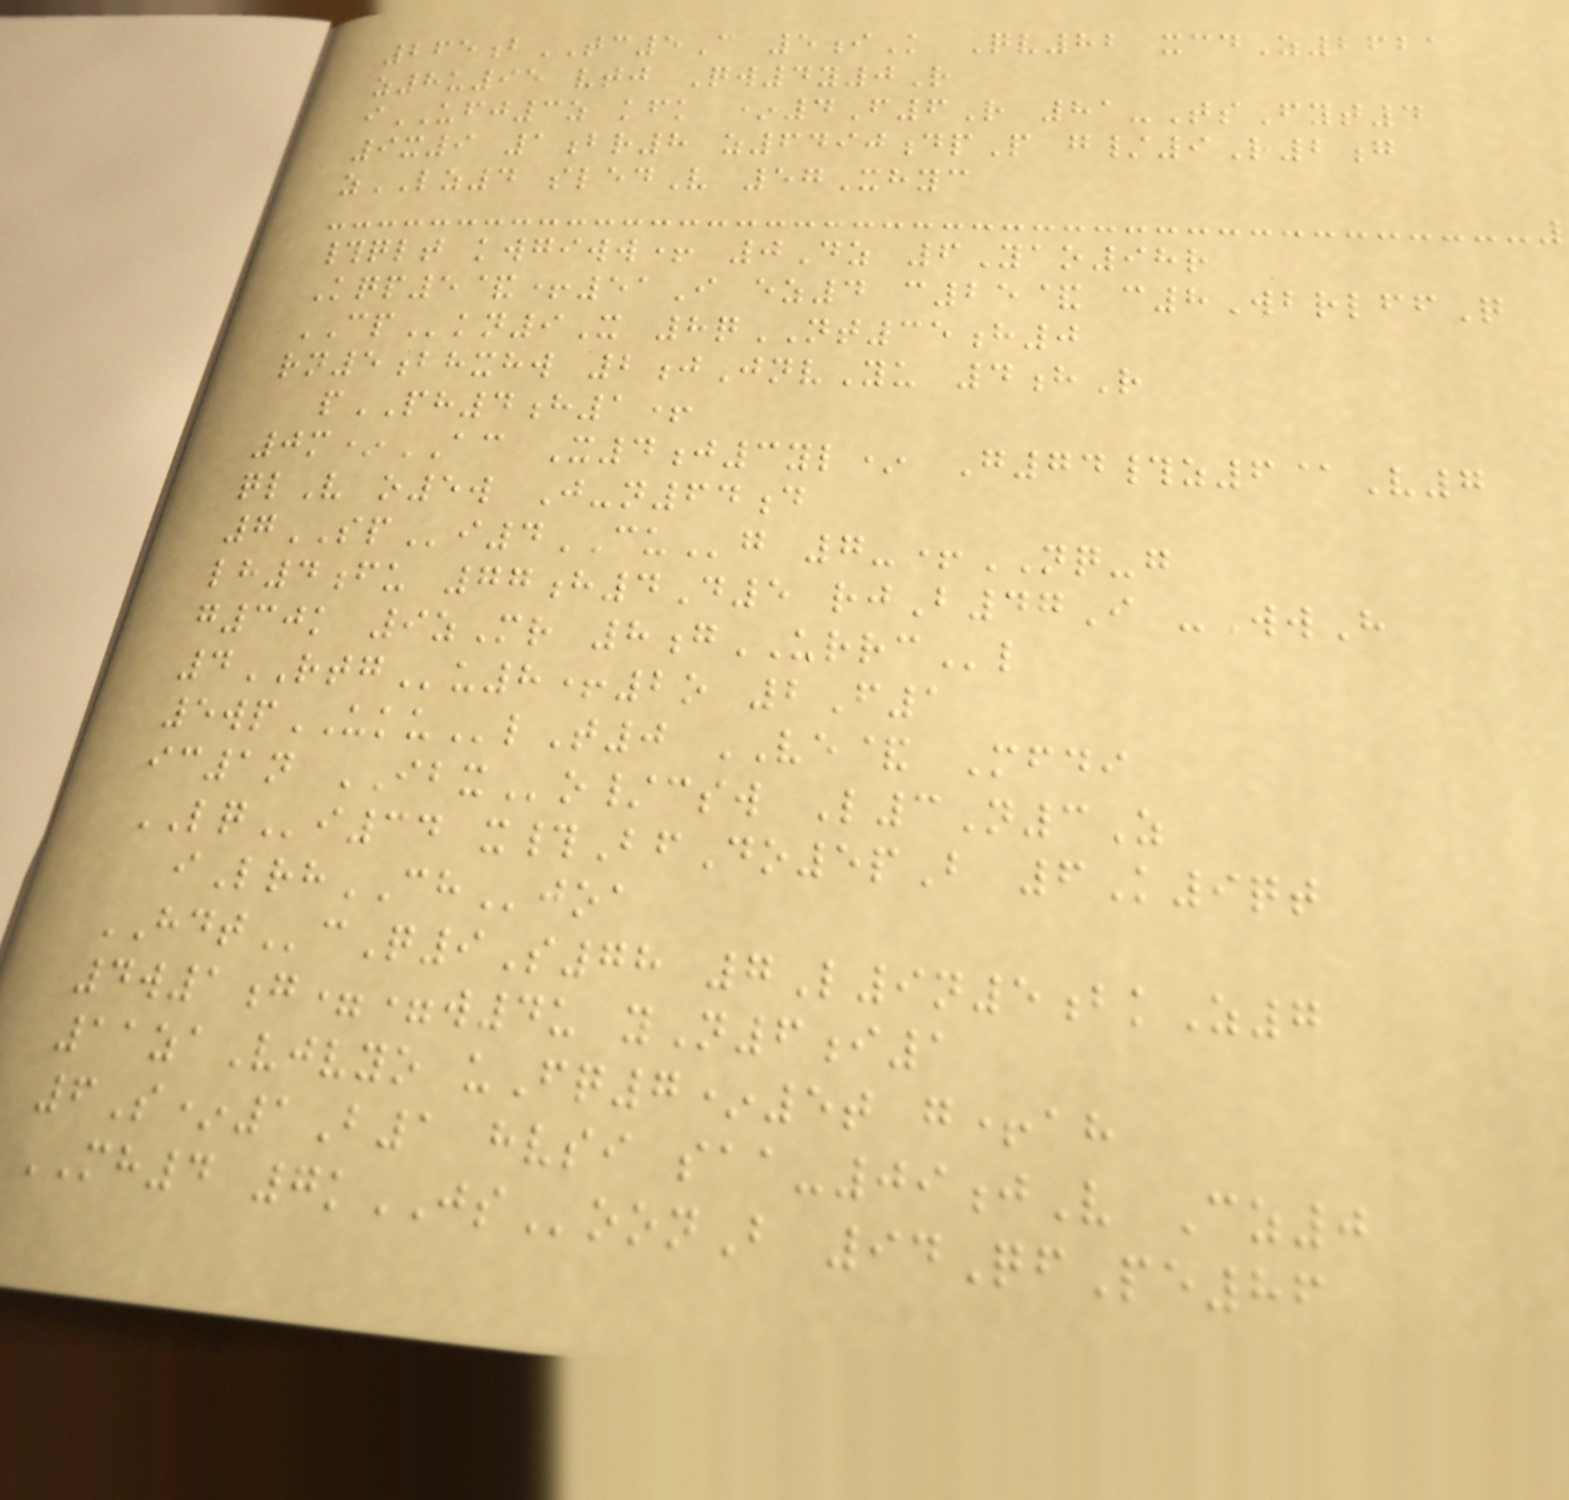265bTC5C 5iK Qv82 xcdZ2621
z8u95 vtj Qw4y0R
iUFJ3z kfk *4F6R 81-TsFyt4
9x9 1br8 z6490dpP g/9R2g
zLZ4 sledV 57Xhyc
#qlt kwgiww+ 0Dz 6Yao98r
Kqp5&+51I ez4 c25& c8WbrlffQ
CPkn9X 8qNT35h0
rn5bhxhw 2jJnvYu 4hR
pPH4h1+
0m*AC X4j3yl* G74#z6@V7
qlV o5w J-n64d
7SPi4CUg 7-+NQ-g
lh4fu 77h4D5 rjB47I -WwH
g30k 9zMr 8gURRCl
4RTGu8+2o 2F1
5wpUKUlT0 VE& Mfdi
ic1n IBXo/csw L3N3Z
LQi34 x#BfDo5pB 6K9qt
iLrhCHjoa
HDTcQ9S78 7L9n5bkZ7
4w1g==w4u yN6i1
11zaVjvyo uFq7*5t g+ah
6S*1B1 hvsi saa-09jV Cz0
MH4 7kJSoonB 94QfPe86
